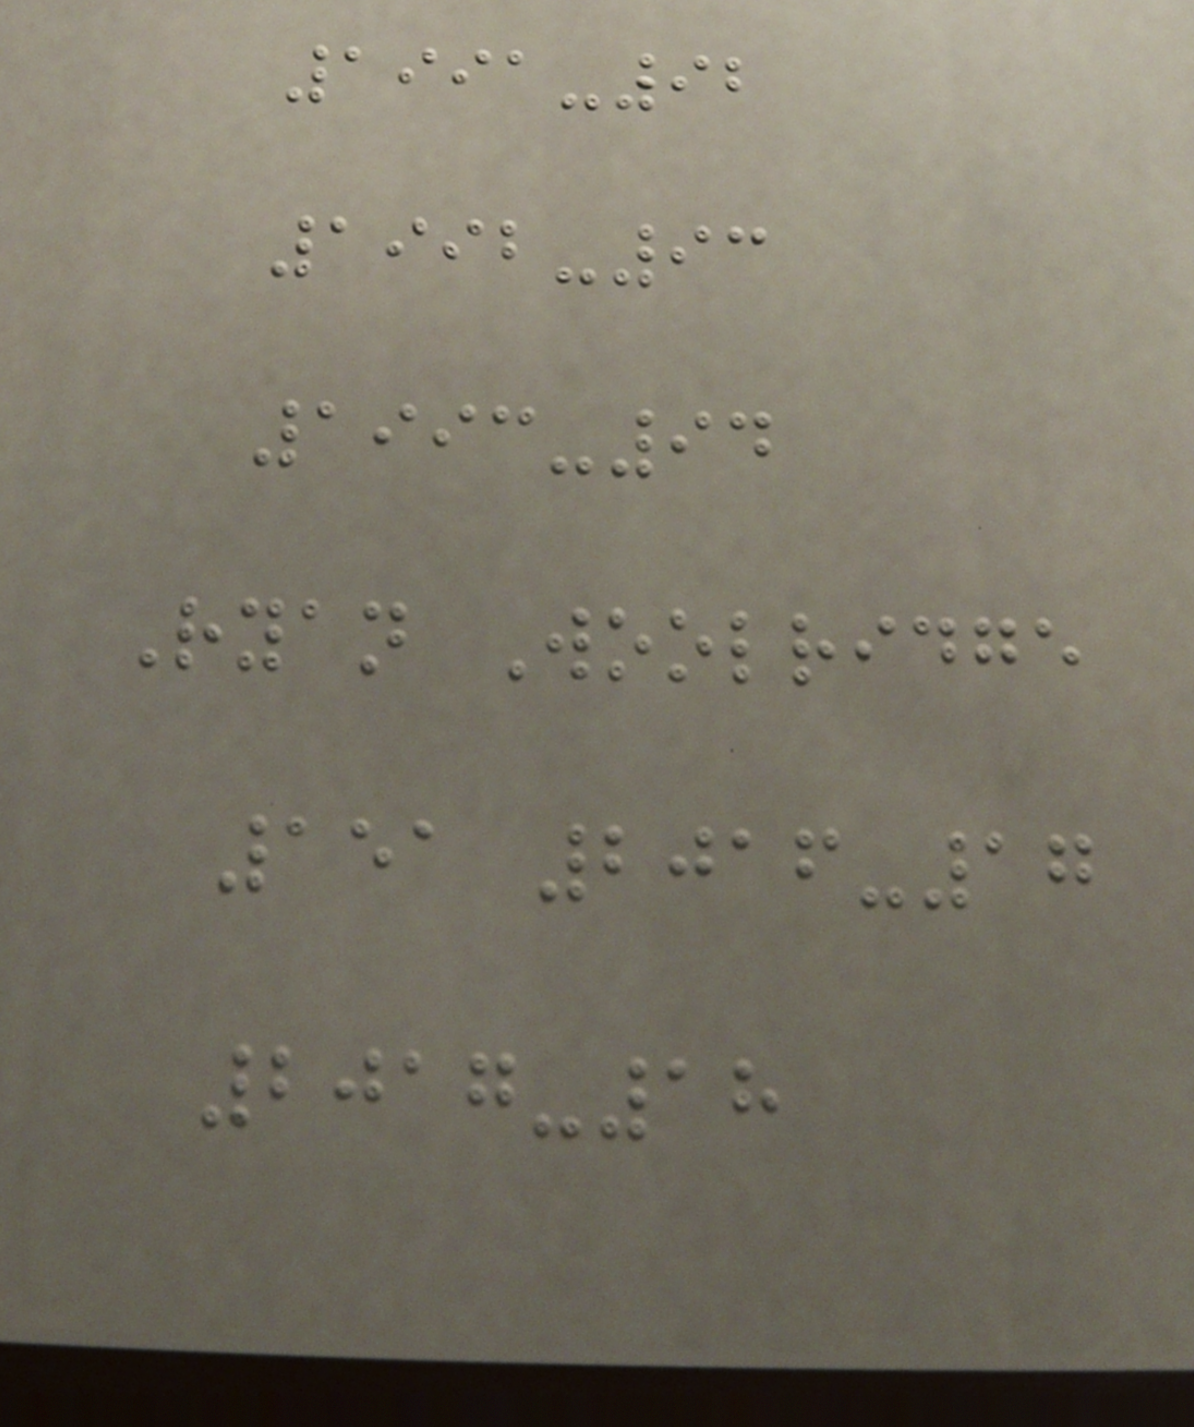1991-92
1992-93
1993-94
Ryan Woolridge
151 2016-17
2017-18
